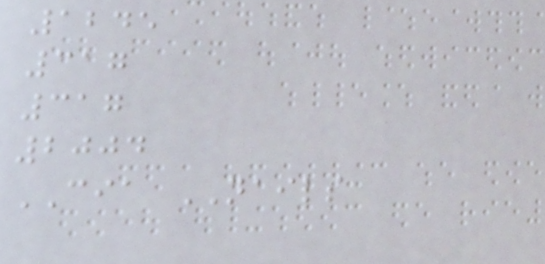1245
317
317
2004
CIA NAILS
